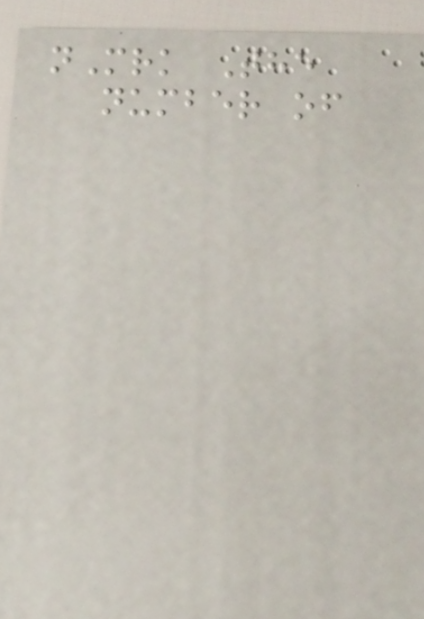nMrk The
number of
